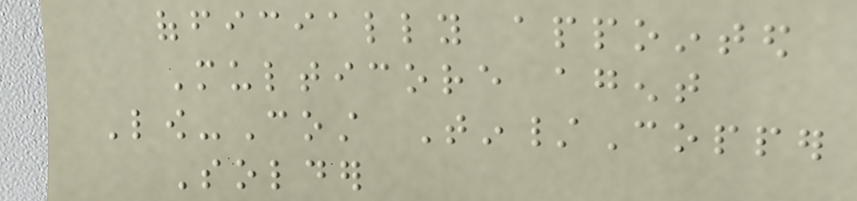officially appointed
Multicore agent
Low-Cost Tin/Copper
Solder
